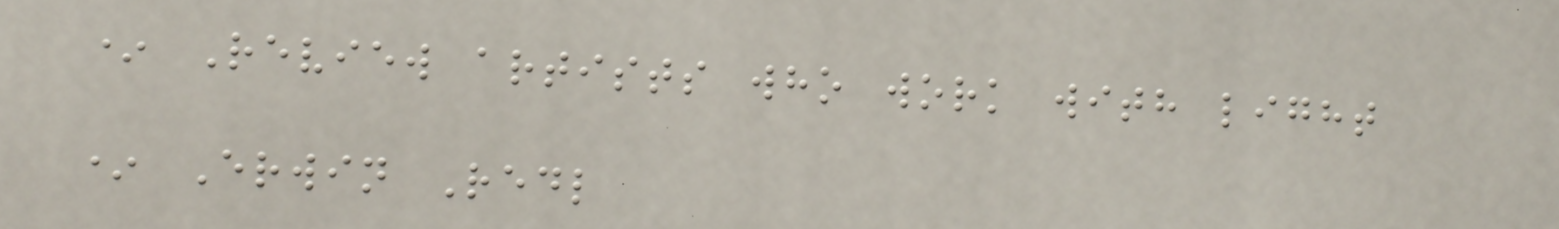* Review artists who work with light
* Erwin Redl
